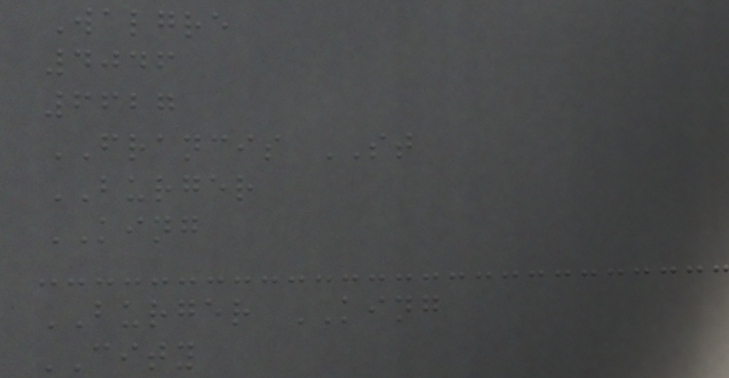Walgre
4046
6627
FRANCIS ST
BURGER
KING
BURGER KING
CITY
